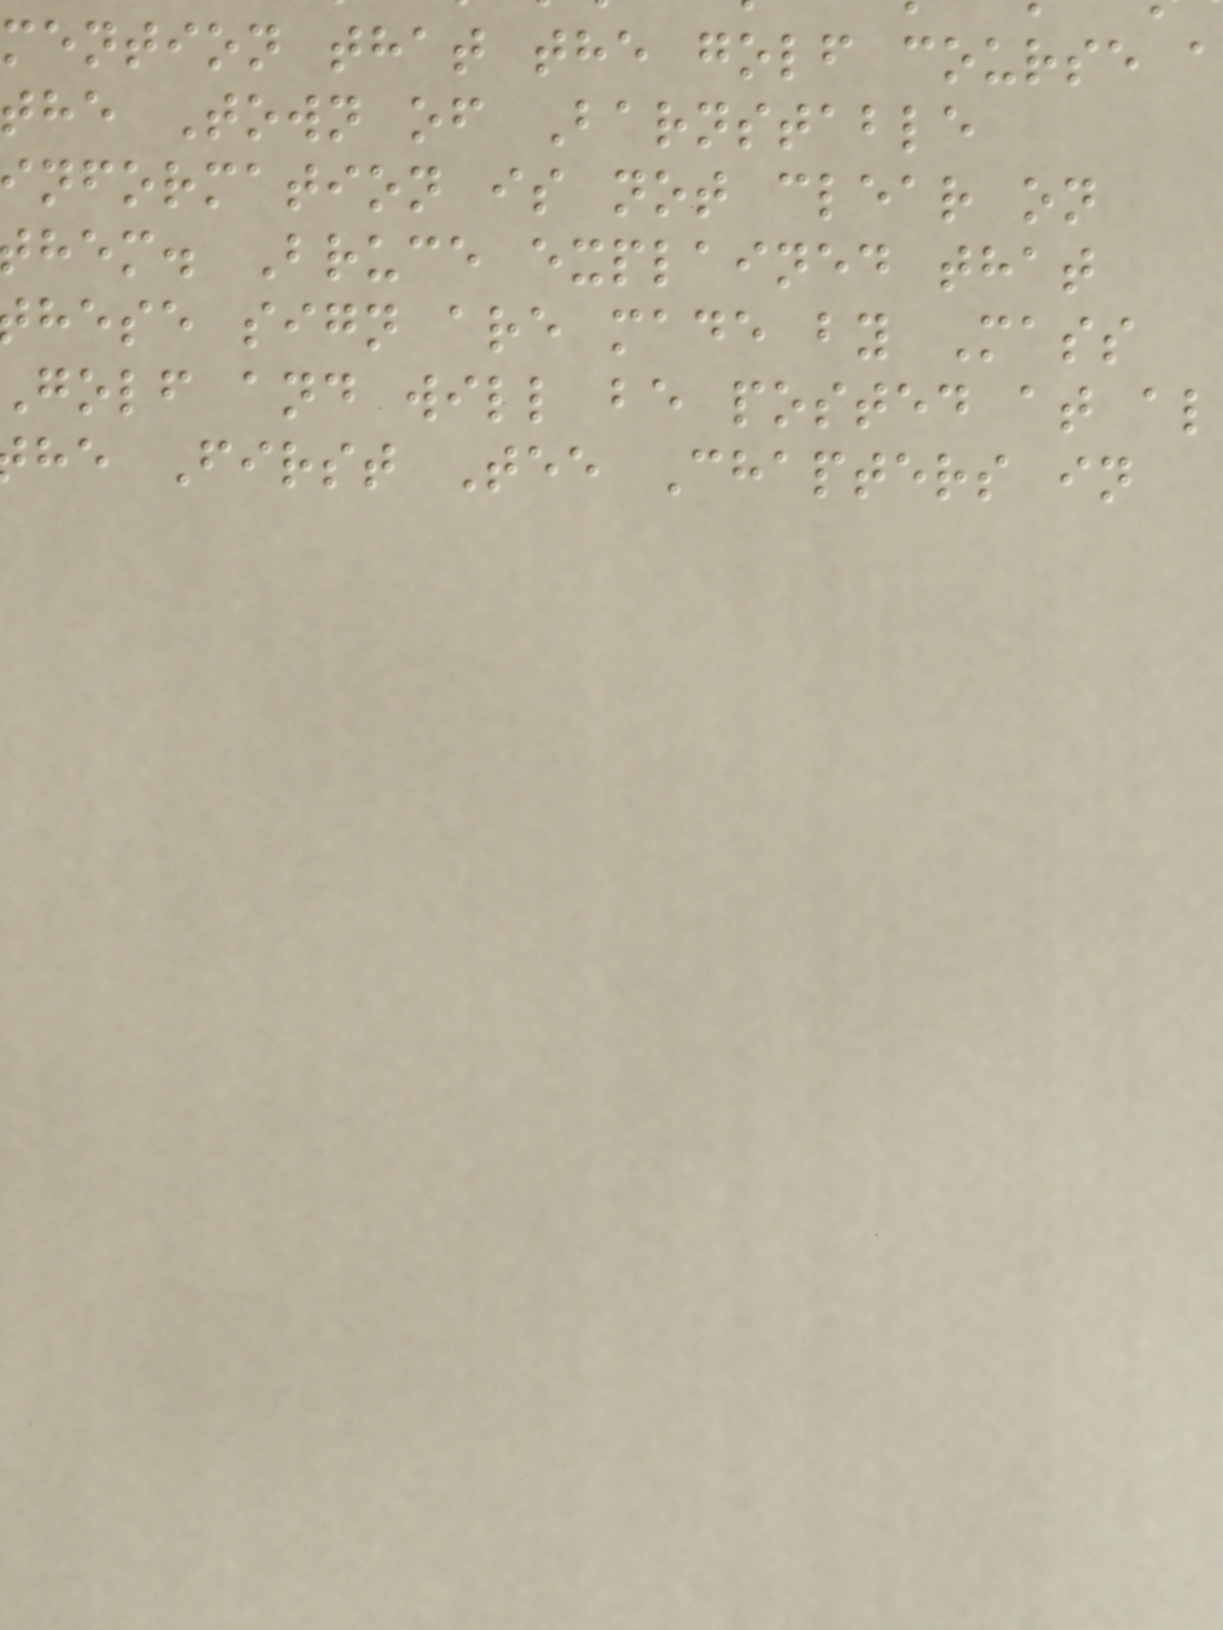mention that the golf course a
the Town of Barnstable
information is not clear on
hem. Bruce explained that
hese sign are made by Mass
golf and will be posted at al
he First Tee Chapters in
